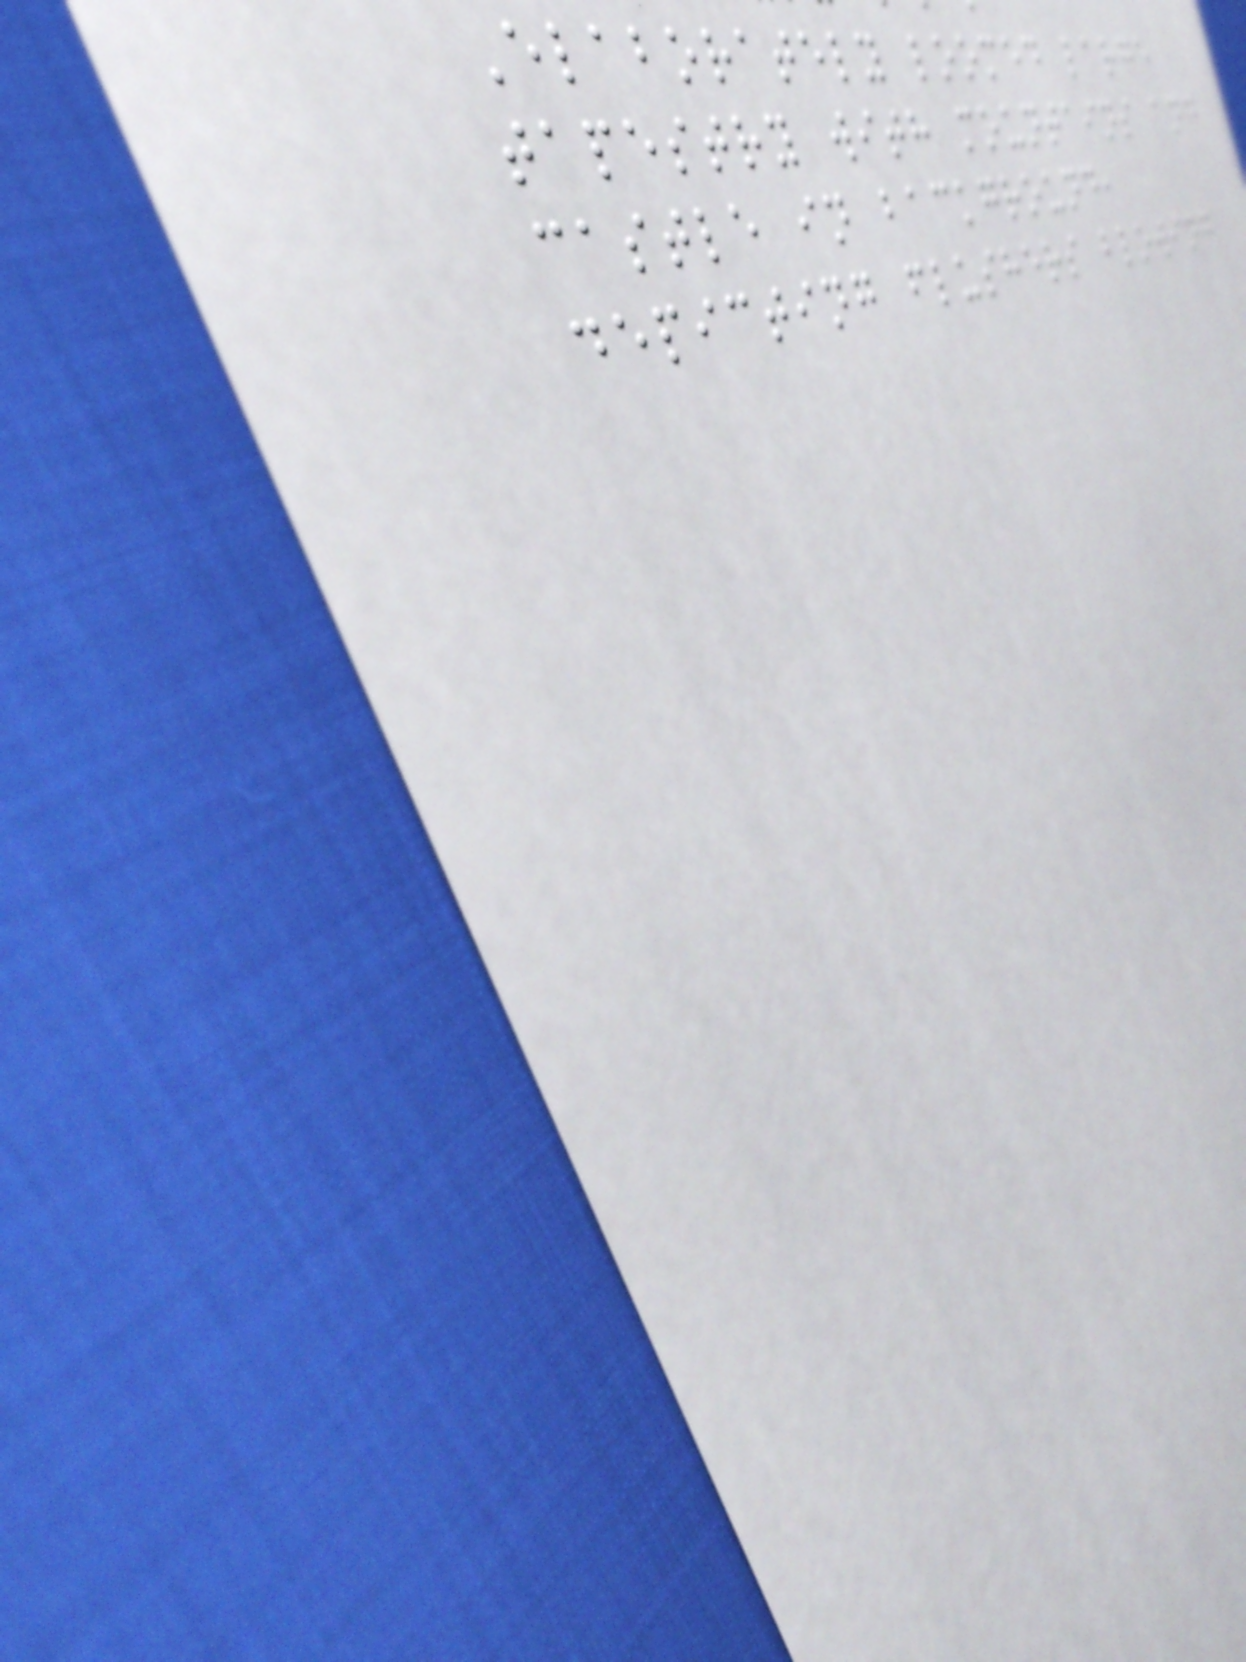Elaborately loomed large
tapestry with mountains and
castle in background,
depicting flushers blowing
